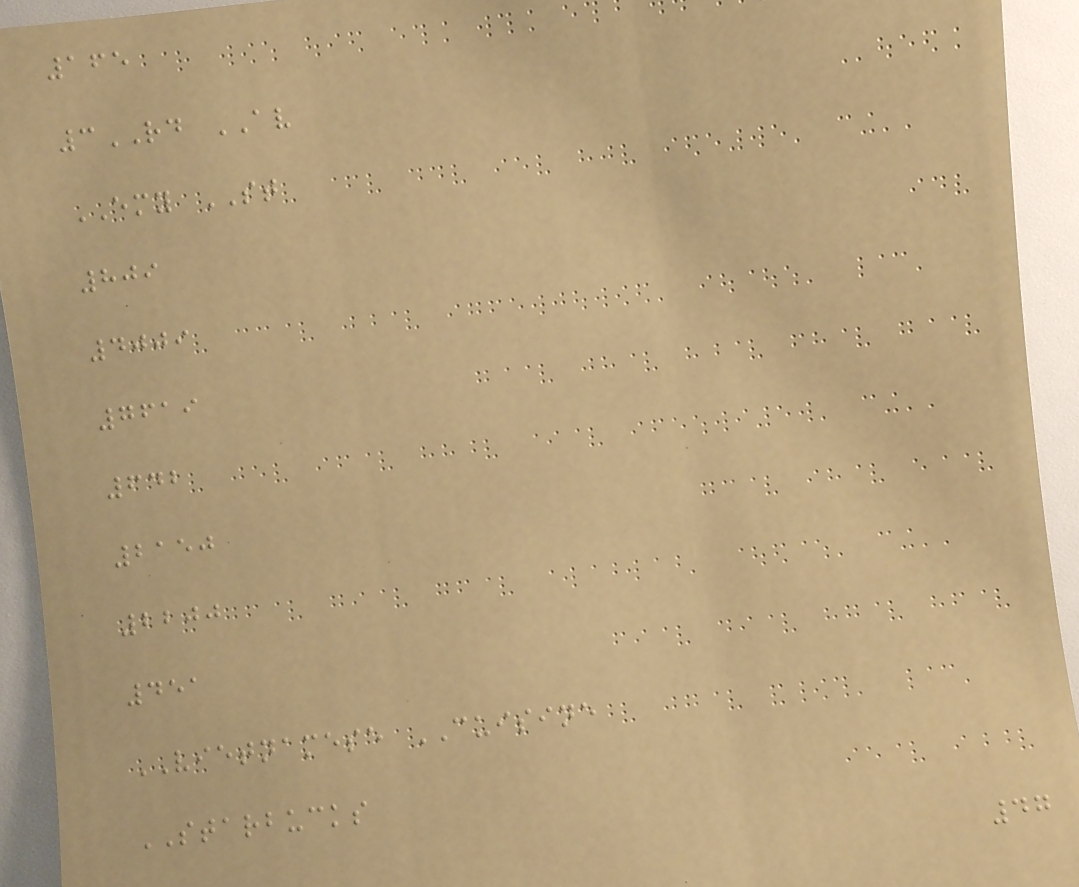165
3RD AV
EMY ST
809
4009
7619
642
2150
2200
451
VIETNAMESE CUISINE
STARBUCKS
47
